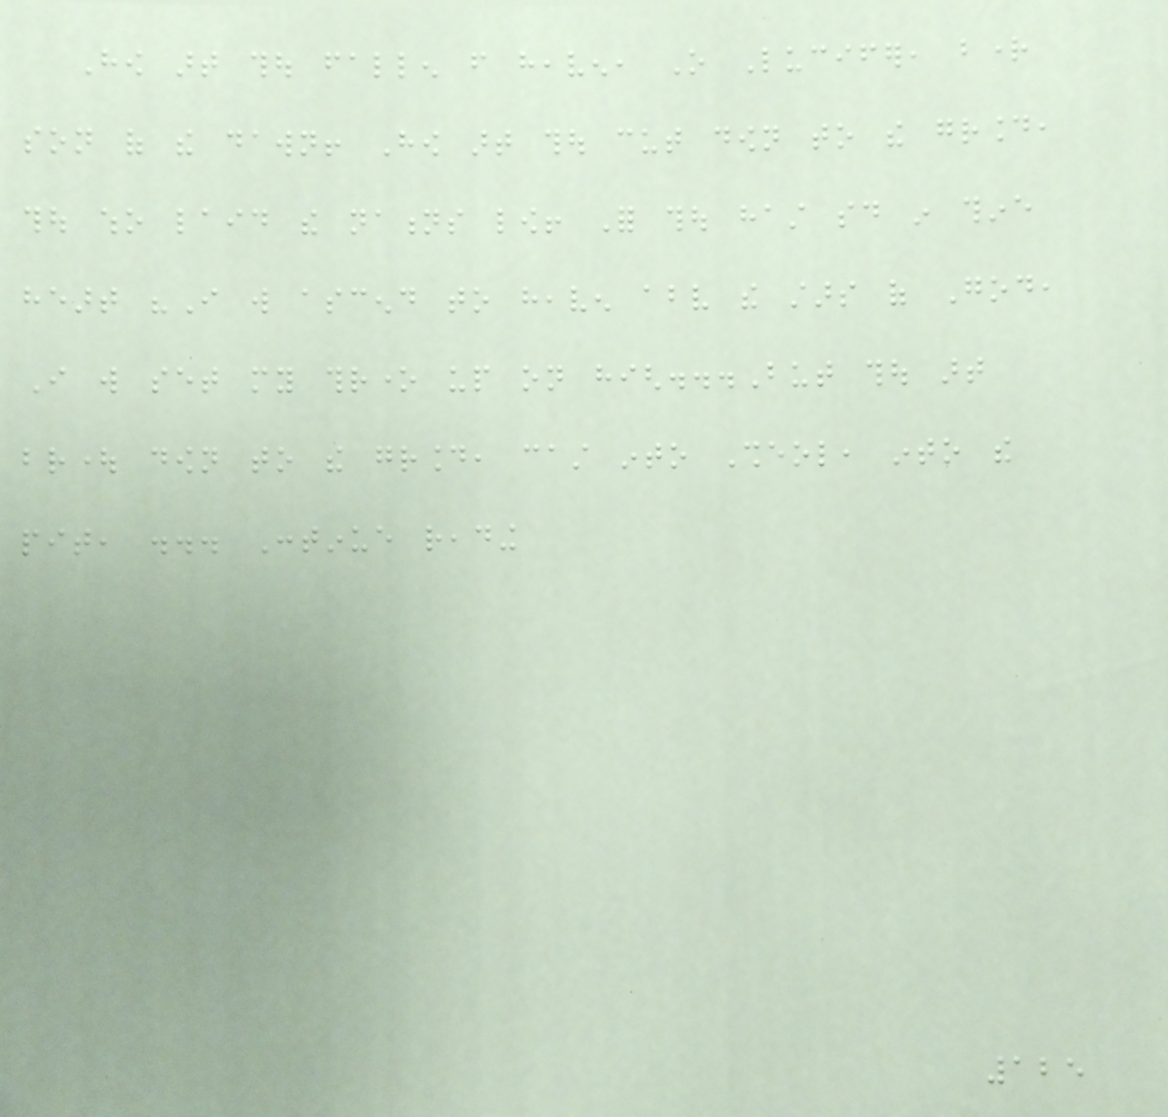How art thou fallen from heaven, O Lucifer, bright
son of the dawn! How art thou cut down to the ground,
thou who laid the nations low! For thou hast said in thine
heart "I will ascend to heaven above the stars of God,
I will set my throne up on high...But thou art
brought down to the ground, cast into Sheol, into the
pit, ... Continue reading
125
